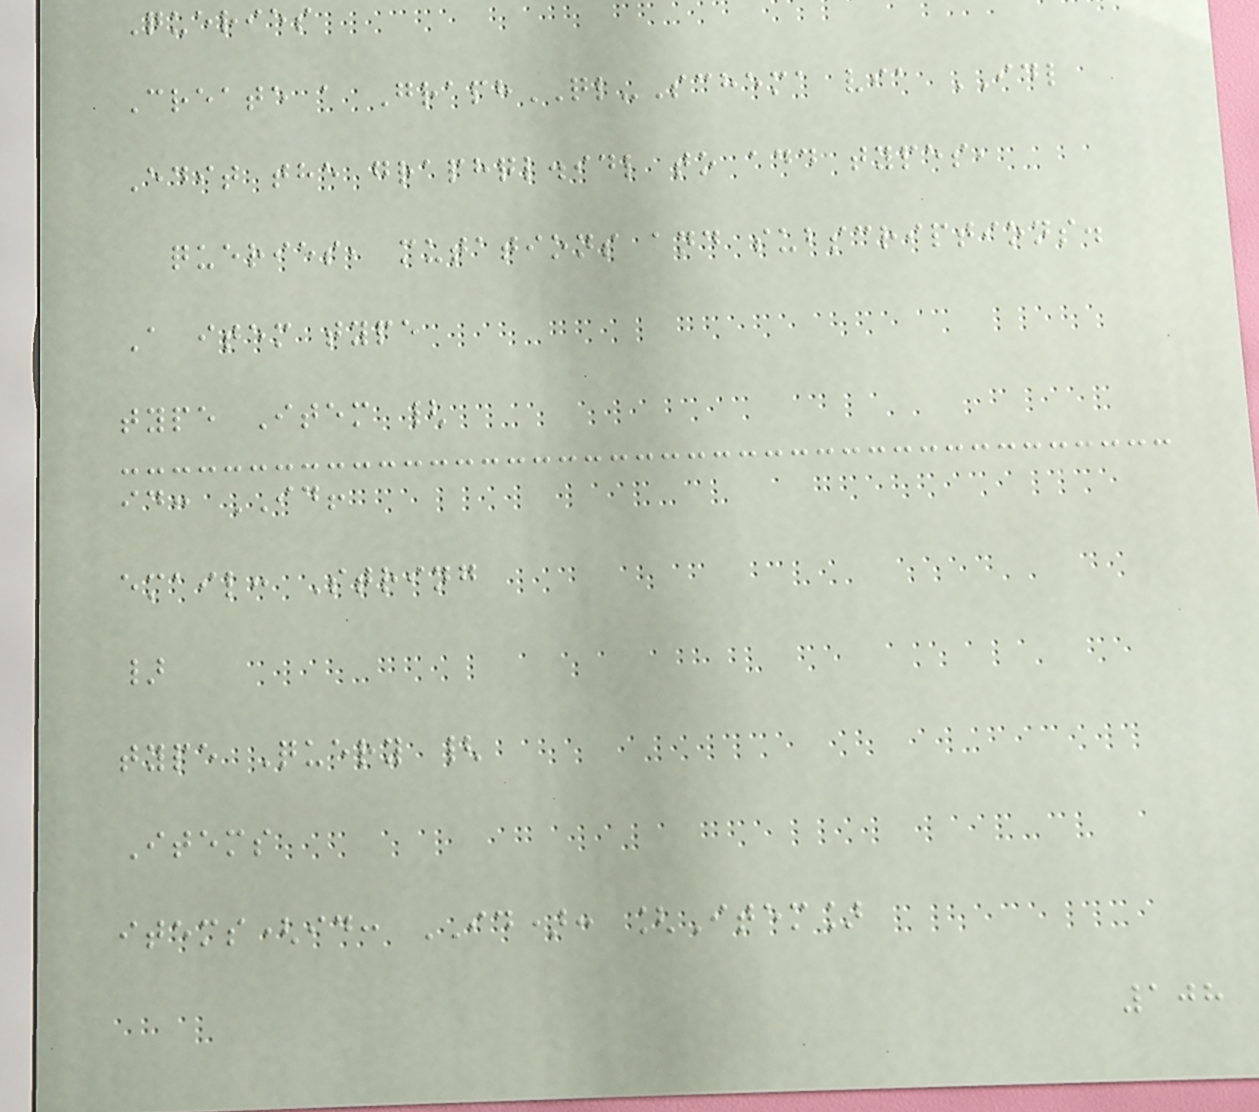Queries
Create a GraphQL-Schema via IDL
Edit the graphql.idl to add types,
queries, mutations and subscriptions.
A item type
type Item {
id: ID!
email: String
}
type Query {
Items
items(id: ID): [Item]
108
